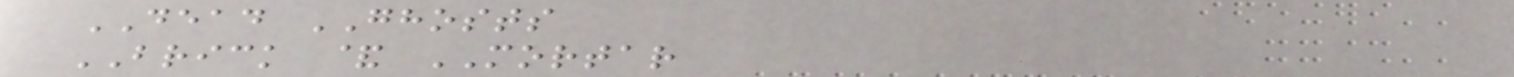DEAD GHOSTS
BRICK & MORTAR
